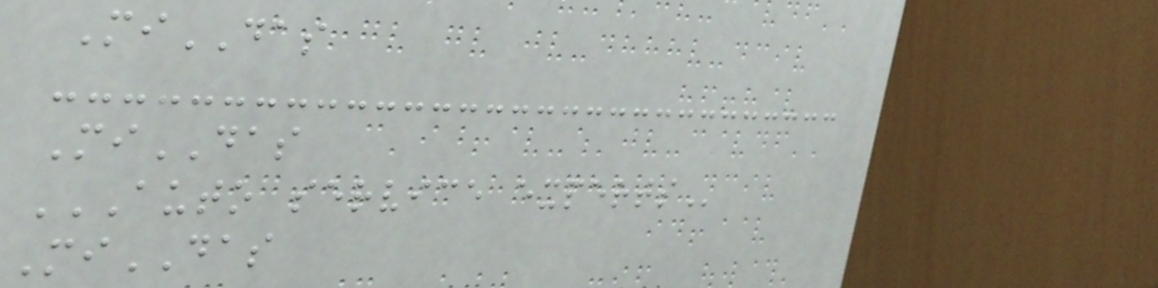MiDAS
MiDAS
AUTO SERVICE EXPERTS
MiDAS
